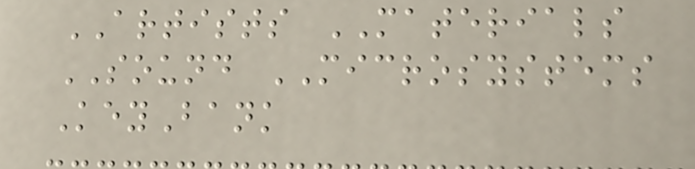ARTISTS MATERIALS
SOUND MICROSYSTEMS
KeyBank
